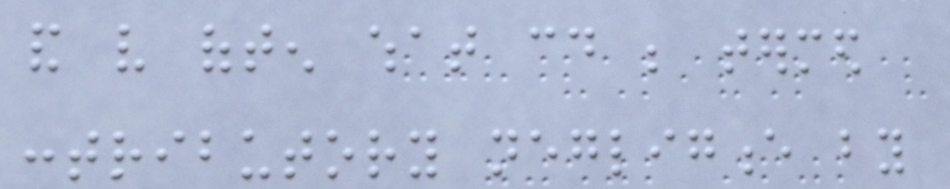and very often what could be termed
contributory negligence by
